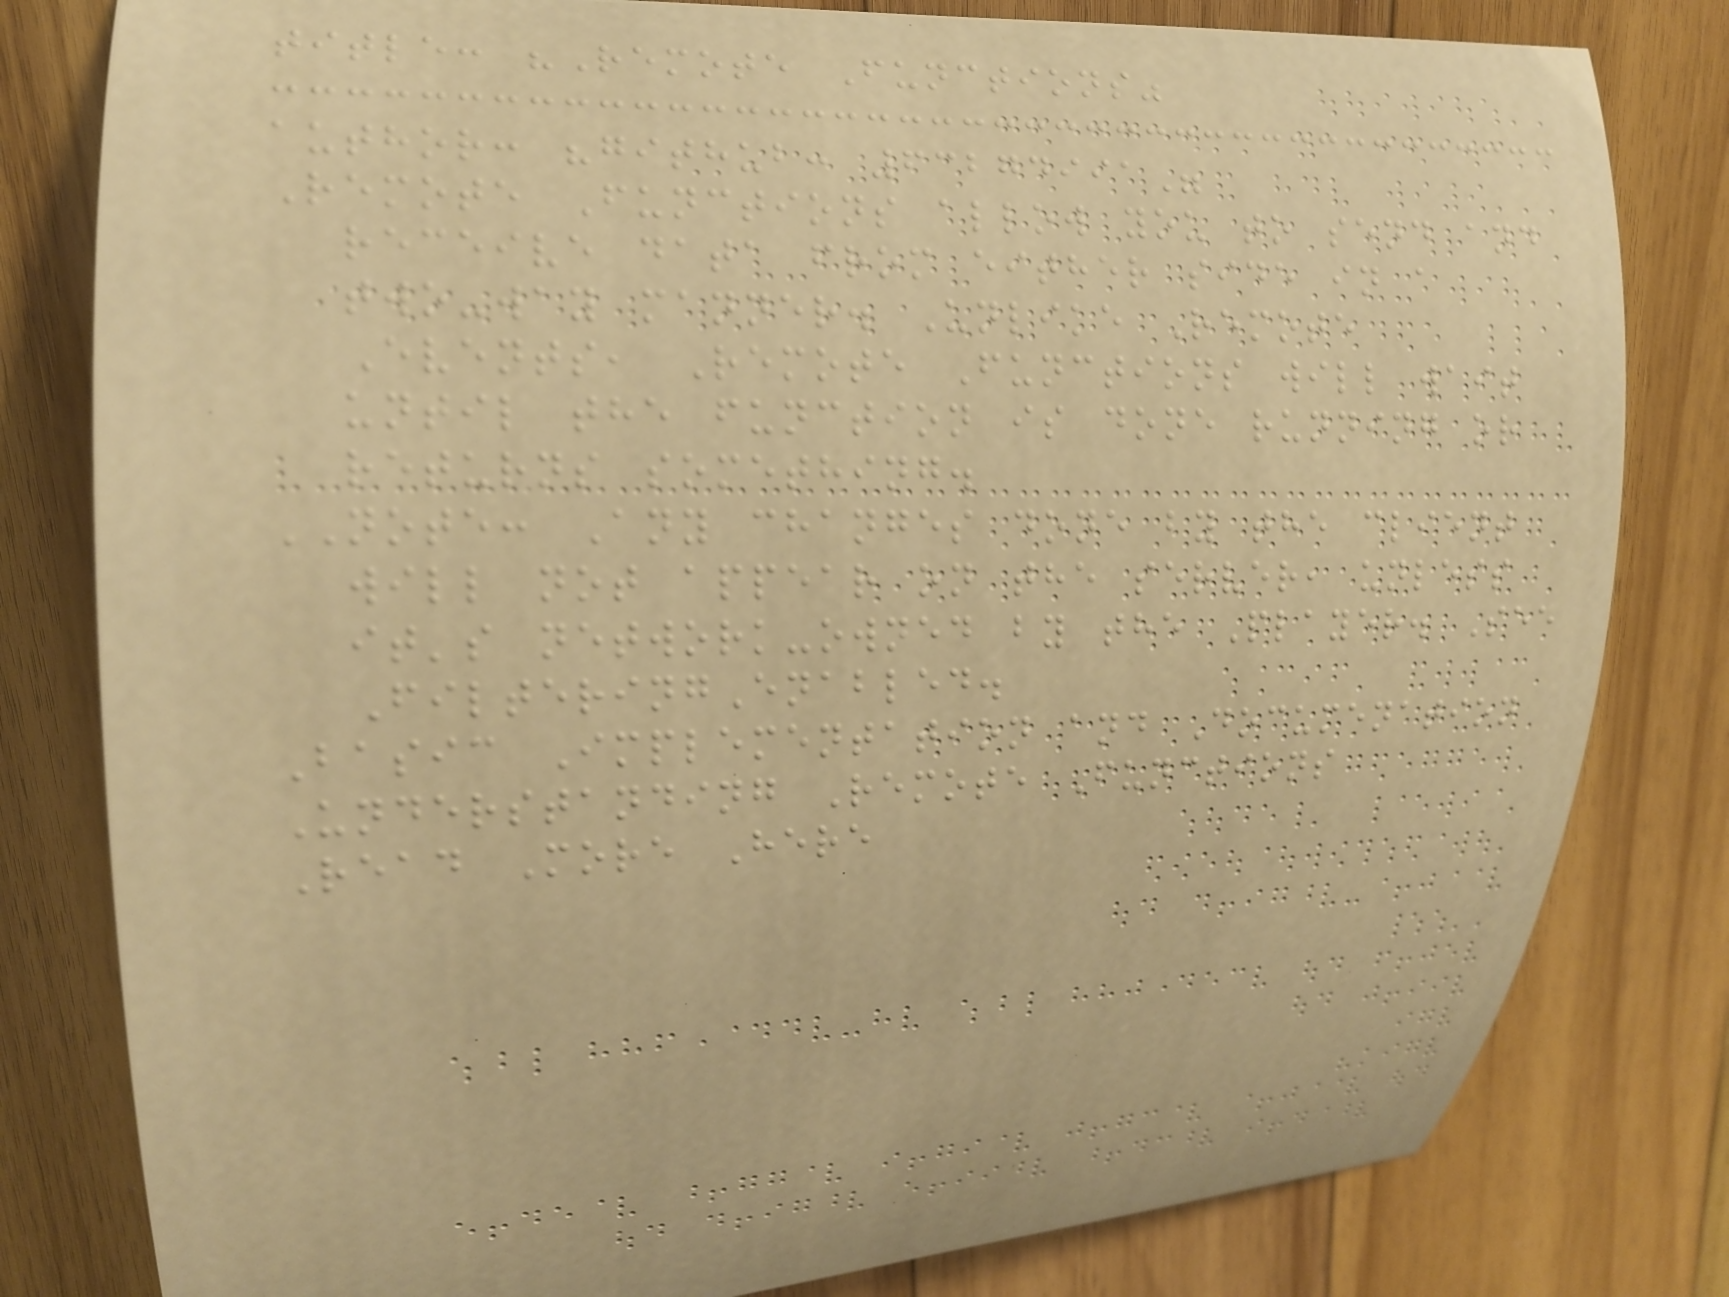title: "Remote Functions"
author: "github: 63274991"
Remote Functions allow you to send and
receive data from either side in a
two-way manner. Unlike Remote
Events, Remote Functions will wait
until the function is done running or
returns something.
NOTE: Any changes done by the client
will not appear on the server, unless
it's network-owned by the Player. See
FilteringEnabled.
Basic Implementation and Documenation
Understanding Remote Functions
Read More Here
